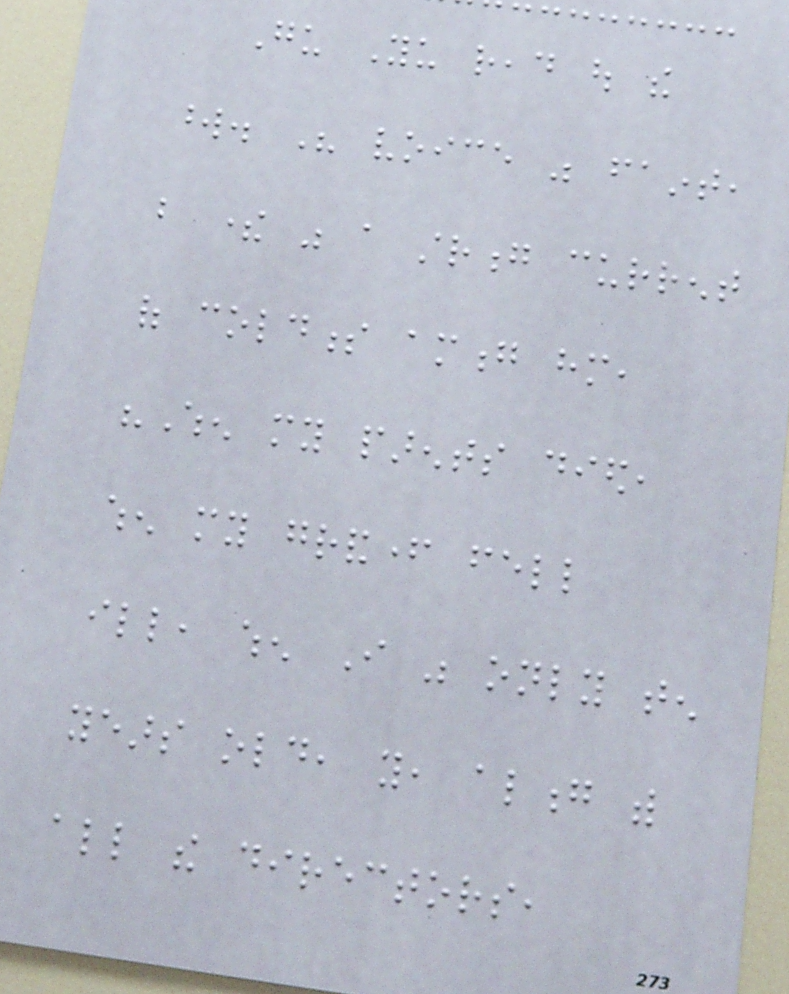Gu Yu read out the
word. His voice was faint,
but there was a strong current
of coldness among him,
"When my parents died,
when my grandfather fell
ill, when I was only ten
years old, you, along with
all the directors,
